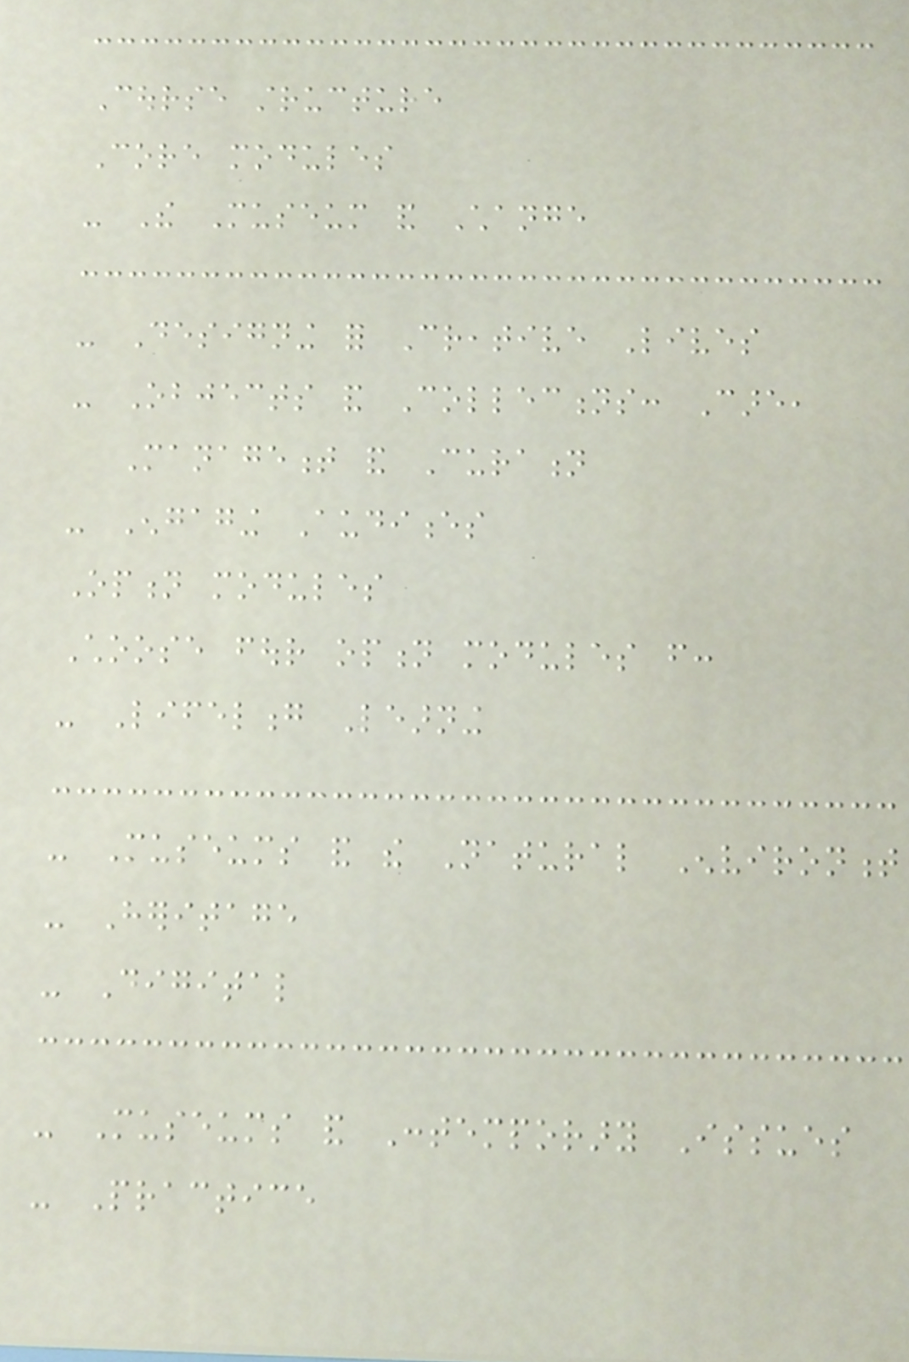Course structure
Core modules
- The Museum and Change
- Designing for Creative Lives
- Objects and Collections: Care,
Management and Curation
- Engaging Audiences
Option modules
Choose four option modules from:
- Lifelong Learning
- Museums and the Natural Environment
- Heritage
- Digital
- Museums and Contemporary Issues
- Practice
